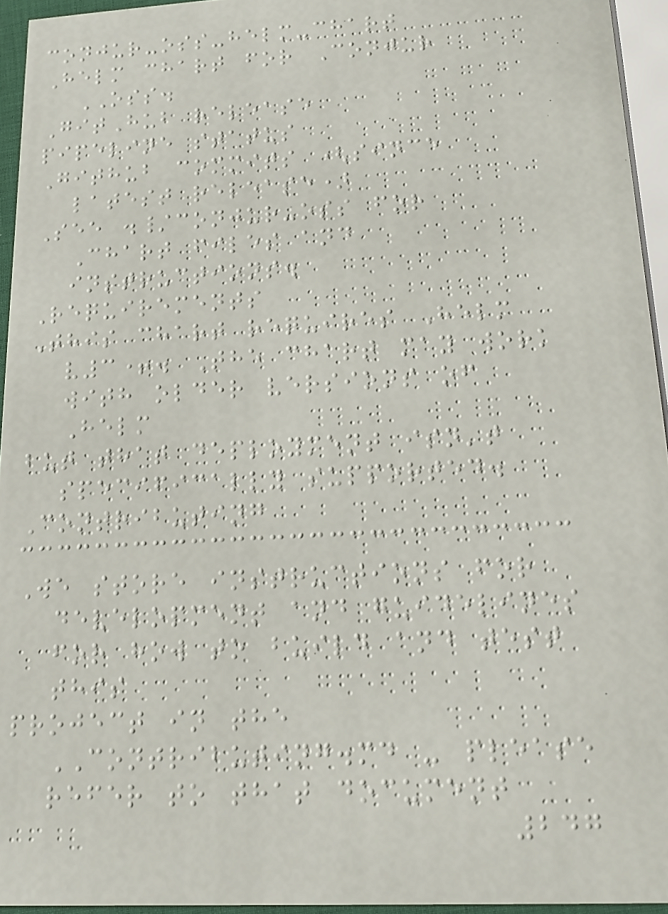conjur-oss-helm-chart
Helm chart for Conjur
OSS.
GitHub release
pipeline status
Github commits (since
latest release)
See ./conjur-oss for
Chart files and
instructions.
Requirements
This chart requires Helm
v3+. The chart may work
with older versions of
Helm
but that deployment isn't
specifically supported.
Contributing
We store instructions for
development and guidelines
for how to build and test
this
project in the
CONTRIBUTING.md - please
refer to that document
247
